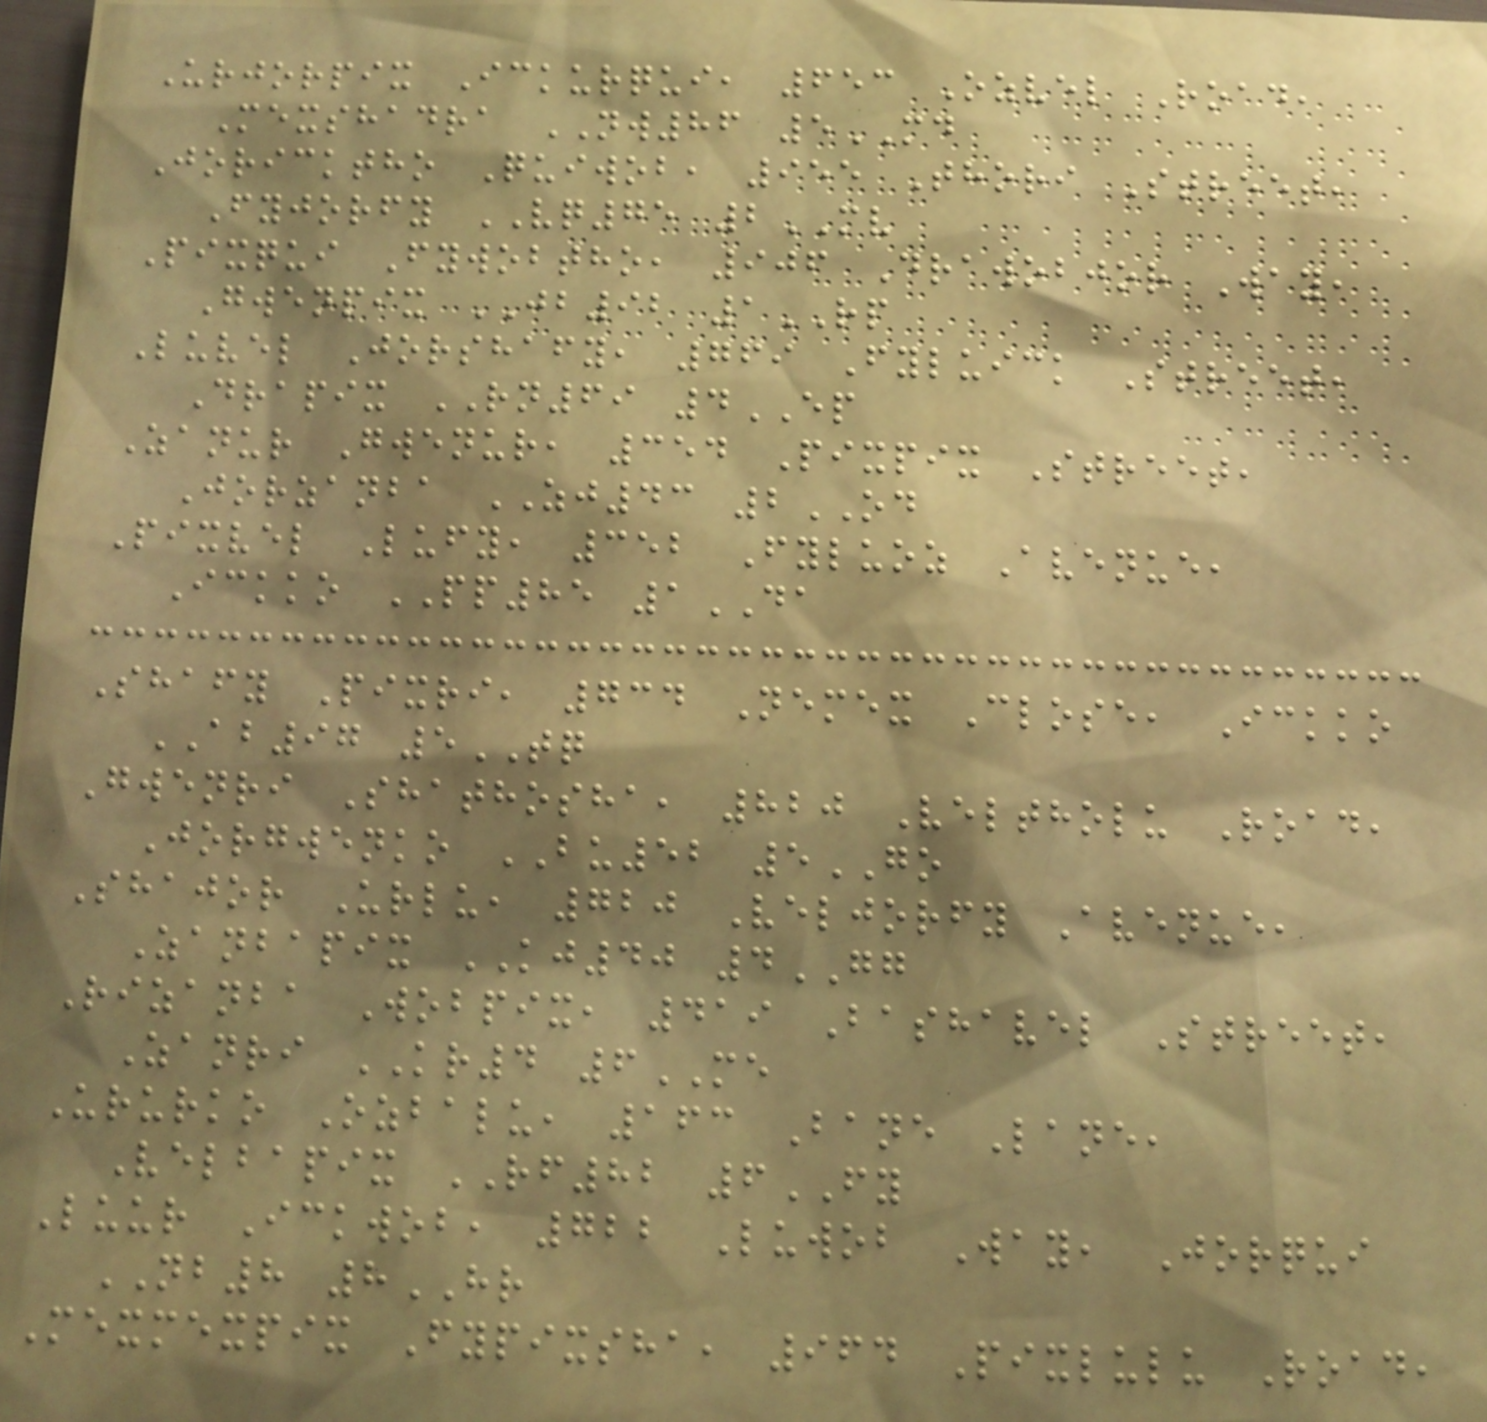Urjorpix Ickurqui, 653 Ozvel Road,
Mexshadra NW86 5MD
Joricktho Quiwob, 955 Thori Street,
Fyjorfy VQ75 2MV
Pixqui Fywobtho, 906 Drawobjor Way,
Gwenpix JB92 1RP
Luvel Jorshafy, 769 Fyluick Street,
Drapix RN69 4EP
Zanur Gwenur, 354 Pixpix Street,
Jorzanba ZJ43 2OD
Pixvel Lufy, 352 Fyluoz Avenue,
Ickko PP85 1DA
Shafy Pixri, 734 Nemex Close, Ickko
AB97 5TQ
Gwenri Shathosha, 820 Veltholu Road,
Jorgwenko BU52 5GO
Shajor Urlu, 720 Veljorfy Avenue,
Zanbapix KJ40 4GG
Rizanba Wobpix, 419 Bashavel Street,
Zanri KR4 6ME
Ururko Ozbalu, 163 Bane Lane,
Velbapix RF82 6FY
Luur Ickwob, 722 Luwob Way, Jorqui
NB8 8HR
Mexmexpix Fypixsha, 964 Pixlulu Road,
